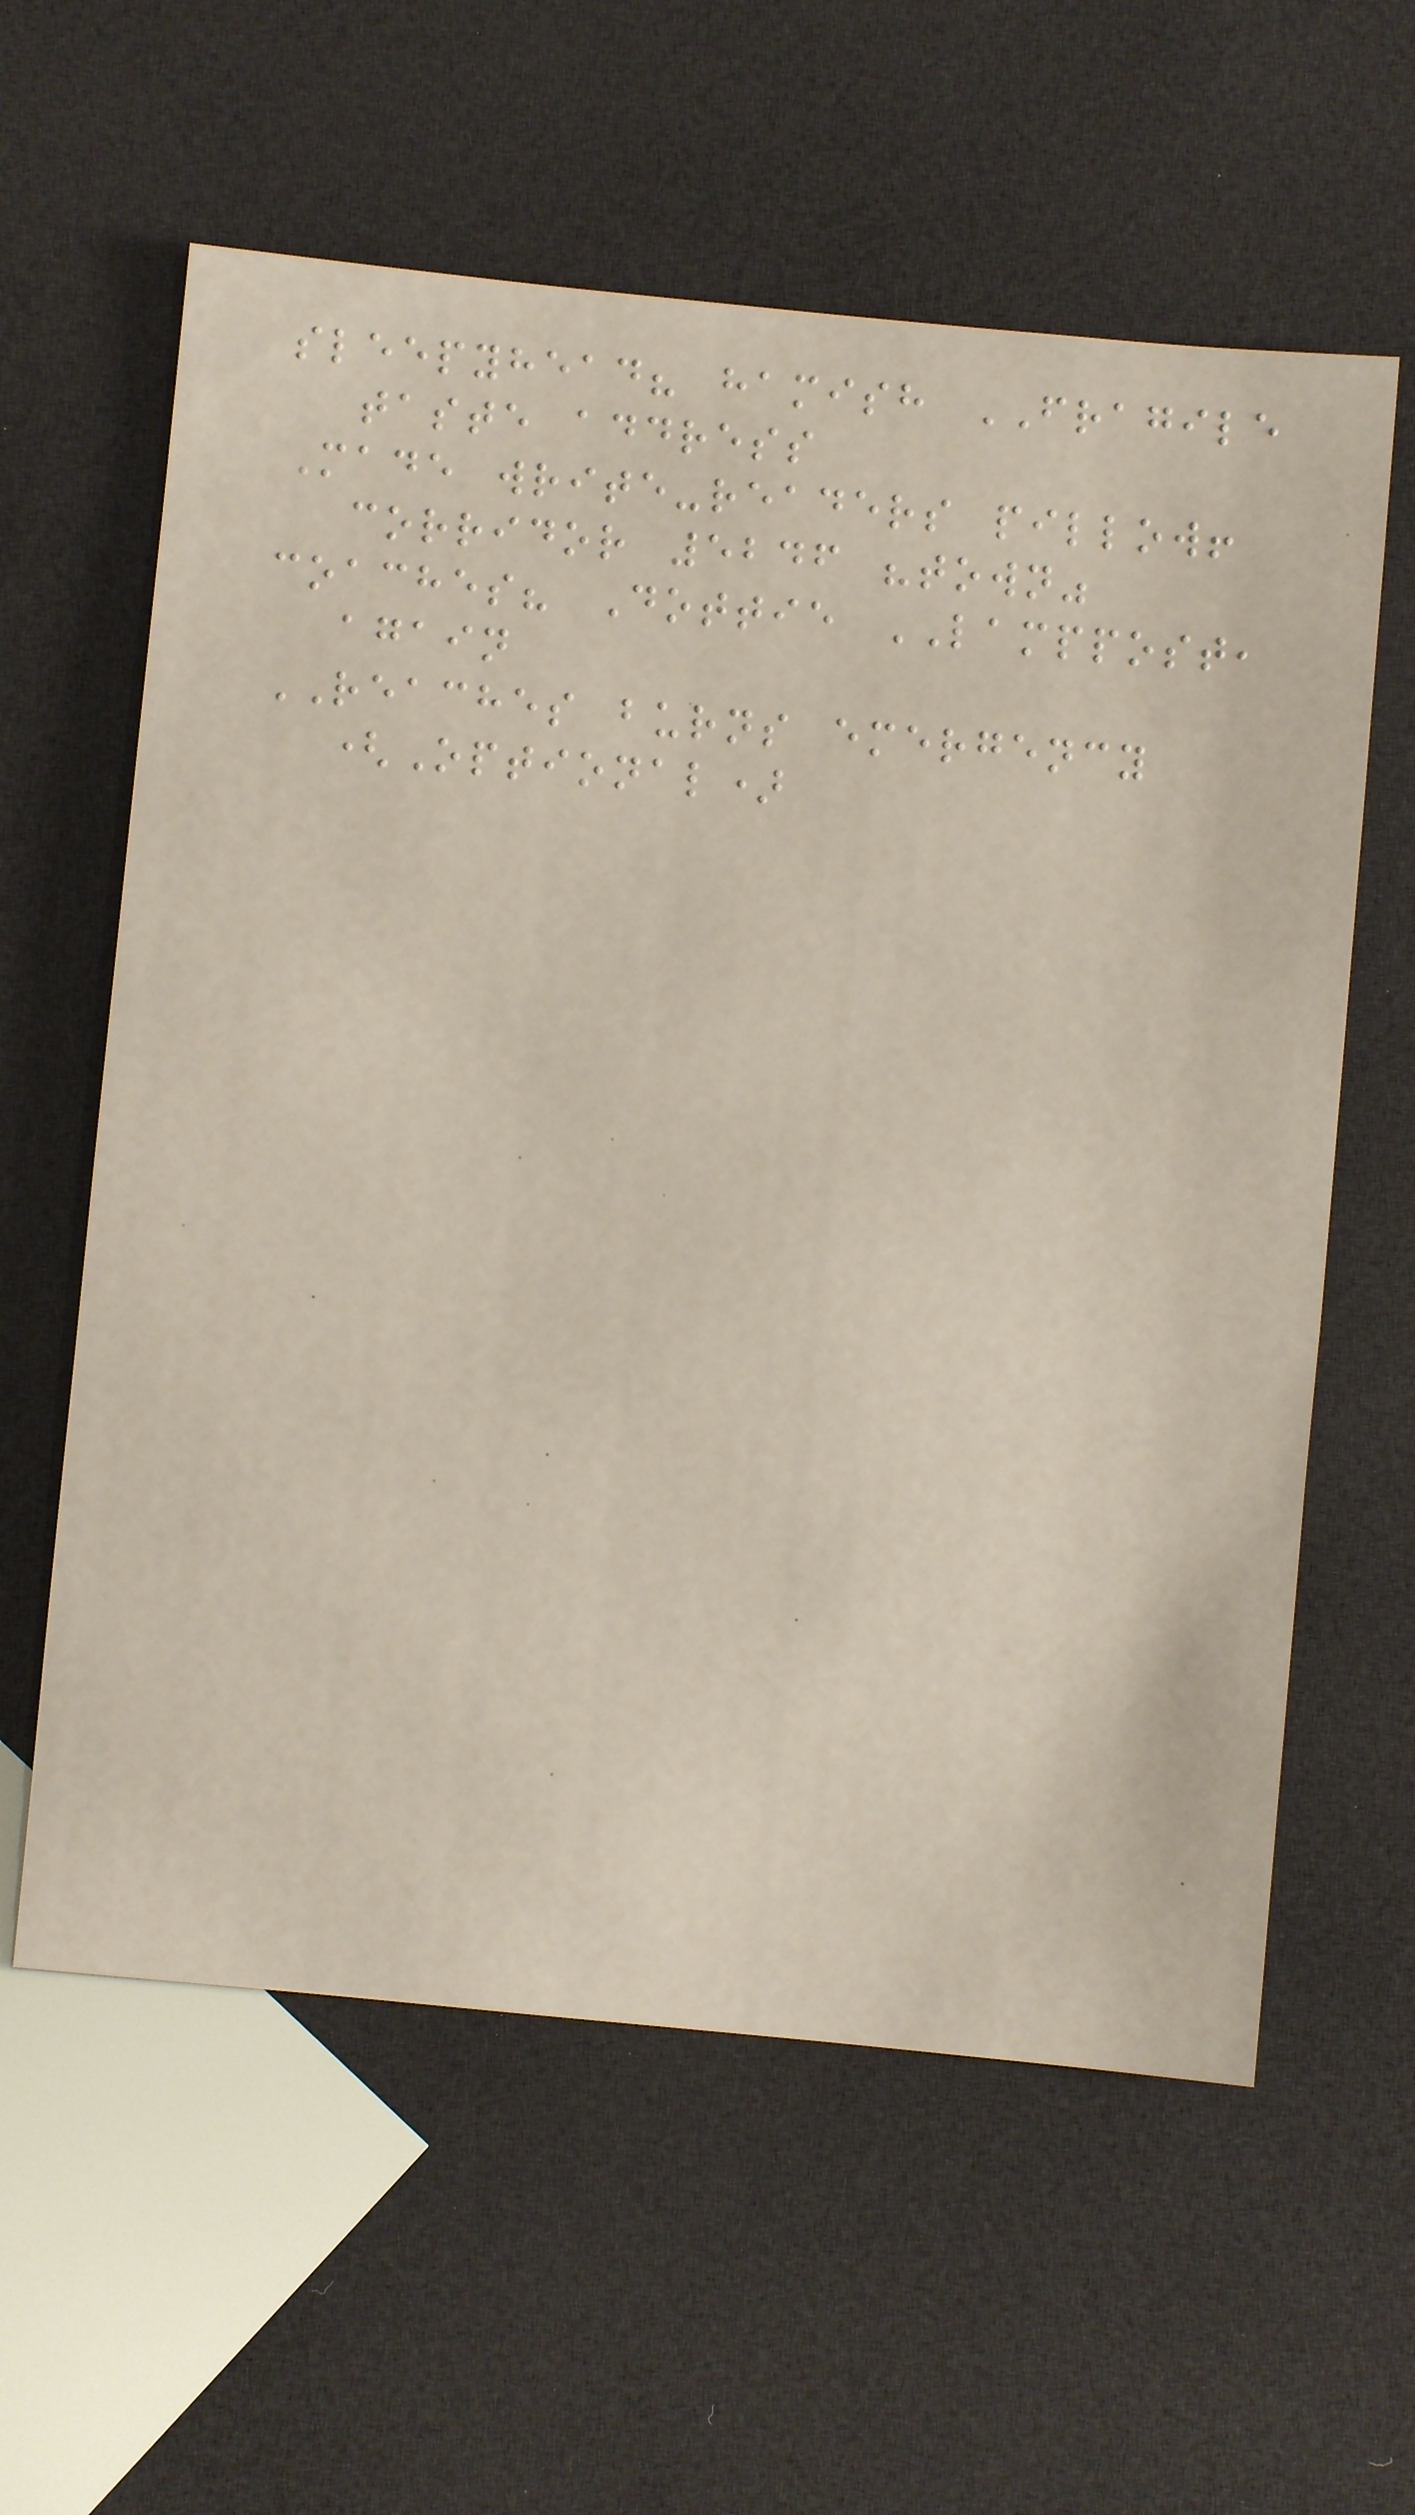sleepyhead? hamish FRAGILE
taste address
Made write-readers pillow!
corridor 5246 "town"
coaches? Dottie LAMPPOST,
again
REACHES burns emergency
(Optional)
